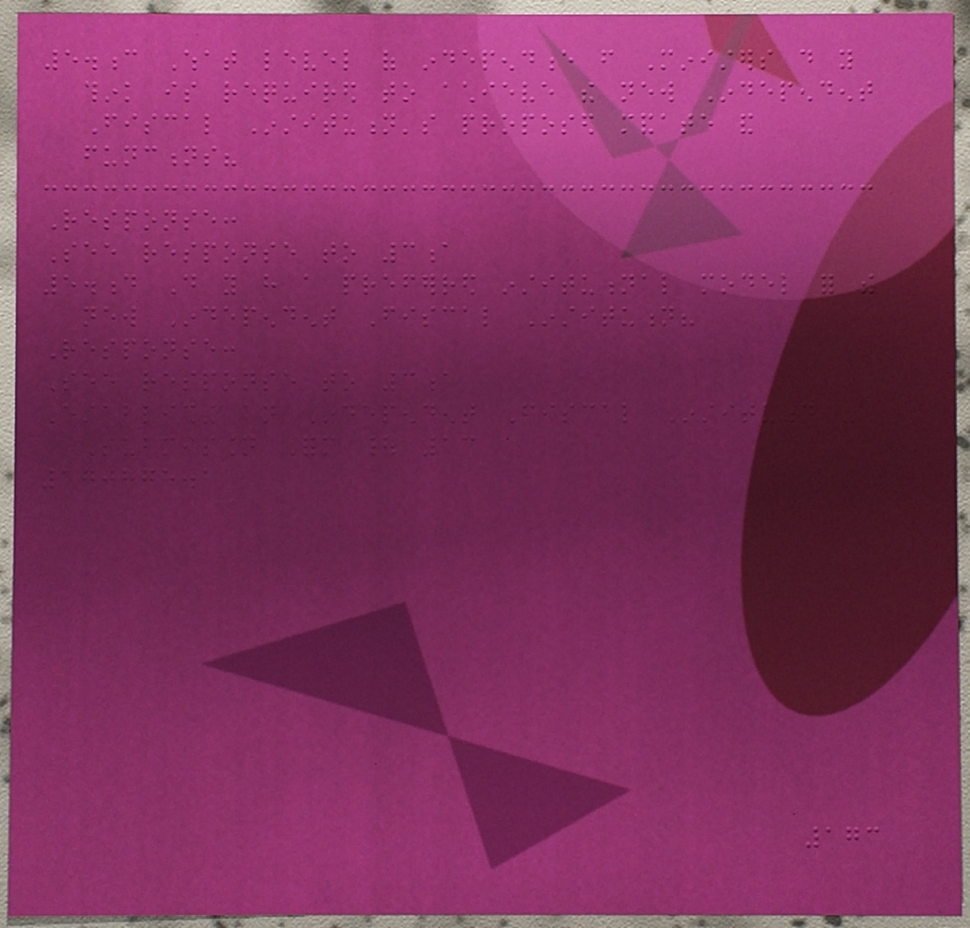5.c What level of independence from Ministers do you
think is required to achieve the new Independent
Fiscal Institution's proposed mandate and
functions?
Response:
See response to 3a
5.d Do you have a preferred institutional model for the
new Independent Fiscal Institution?
Response:
See response to 3a
Establishing an Independent Fiscal Institution -
Submission Form | 13
170875.1
173
